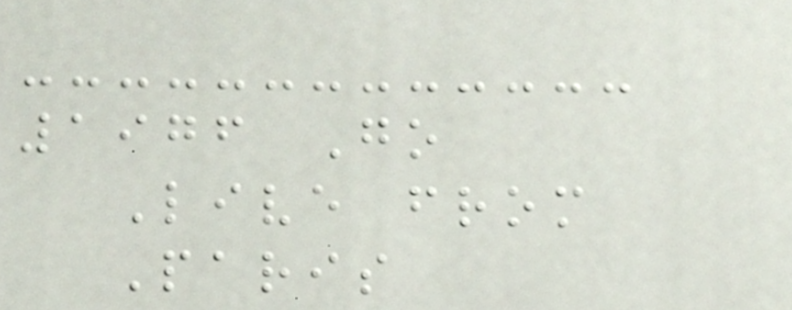1976 Go
Live from
Paris
